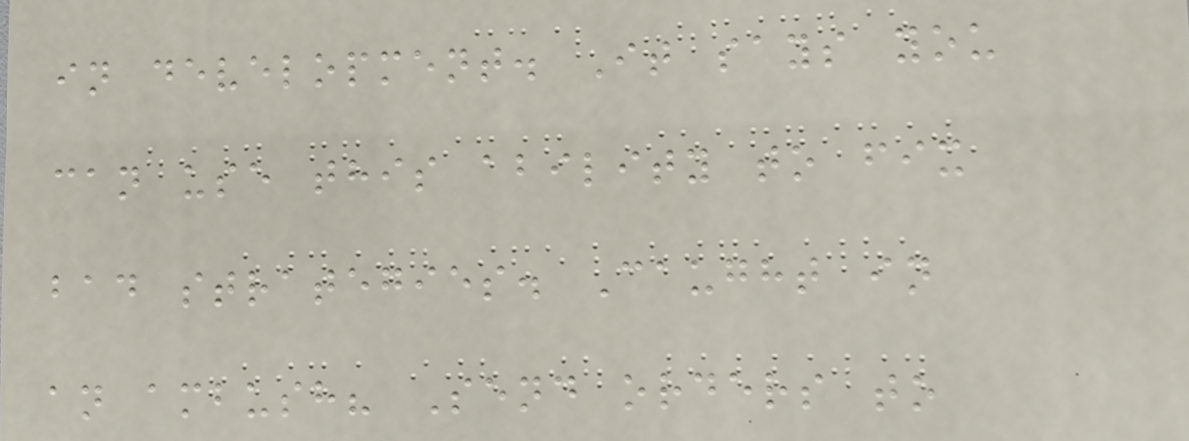in development. It says you
can use this ability to fix
bad strategies. Caught in
an ambush? Send orders to
